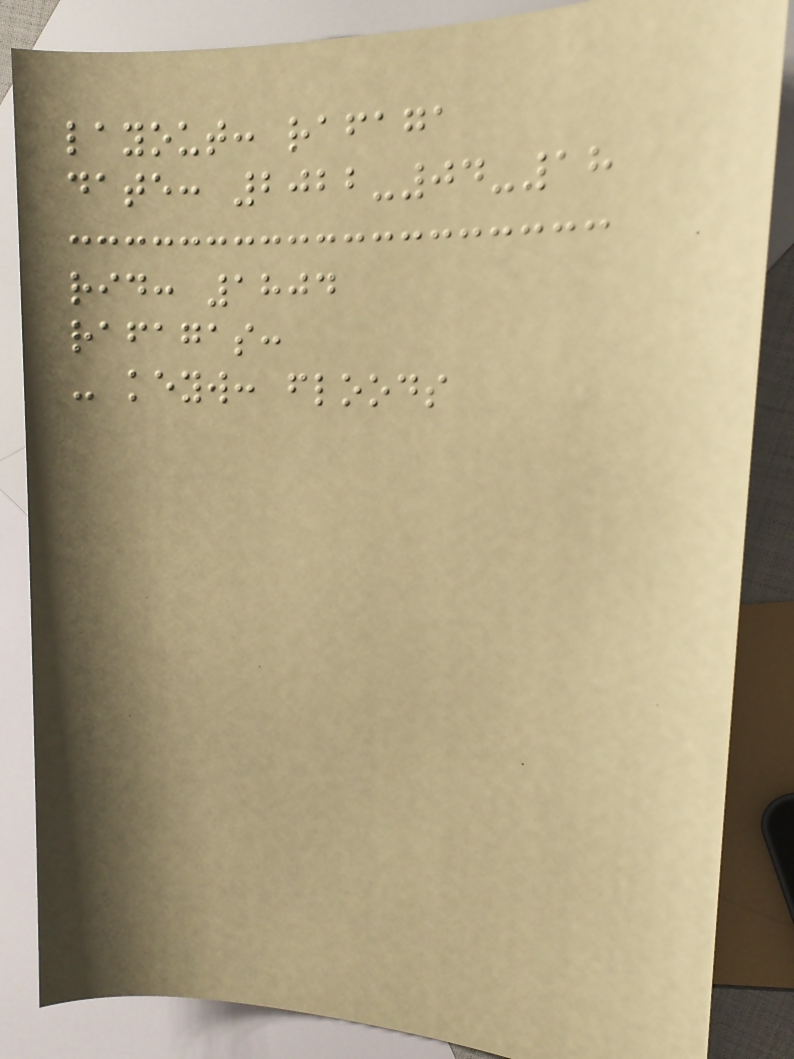layout: rafaga
date: 2022-04-18
rid: 1804
rafagas:
- keyw: floods
